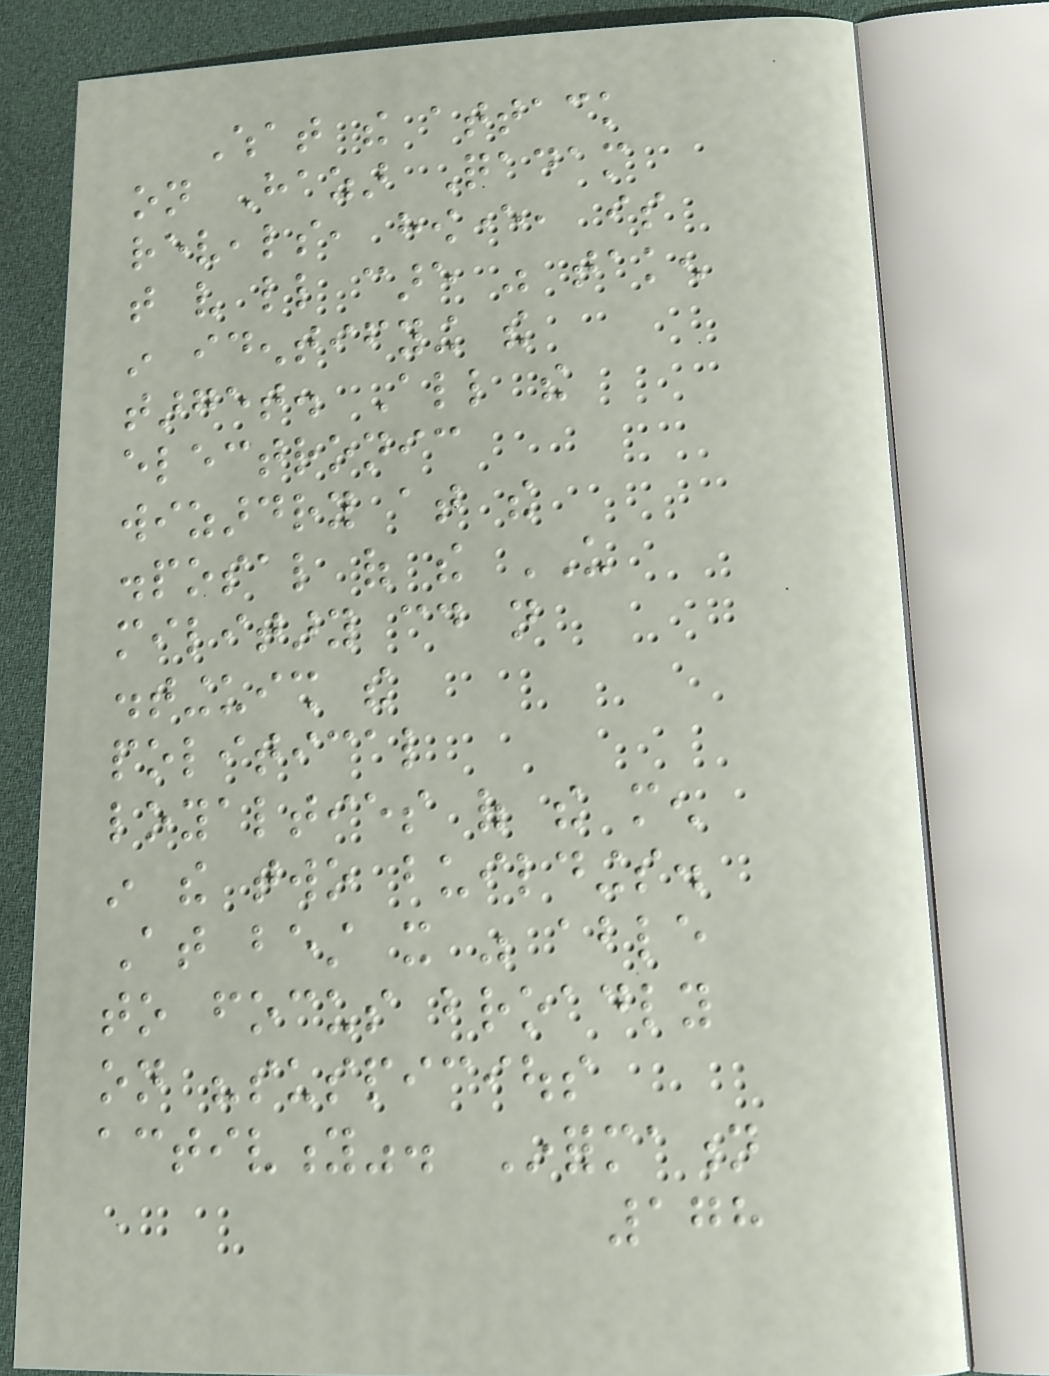What the attack
on Hazar Qadam
reveals, however, is
that very little care was taken
in identifying the
target. All the
electronic
wizardry at the
disposal of the US
military could not
distinguish the
political
loyalties of the men
in the two buildings.
At best it was able
to focus broadly
on "suspicious
activity". Information
178
